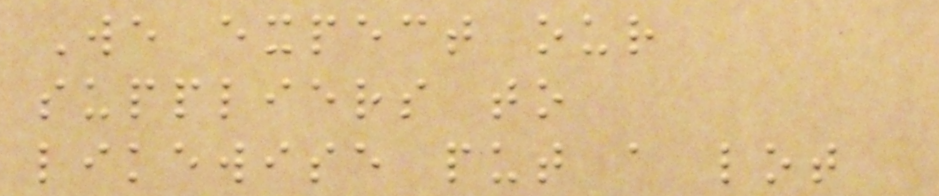We expect our
suppliers to
likewise put a lot
